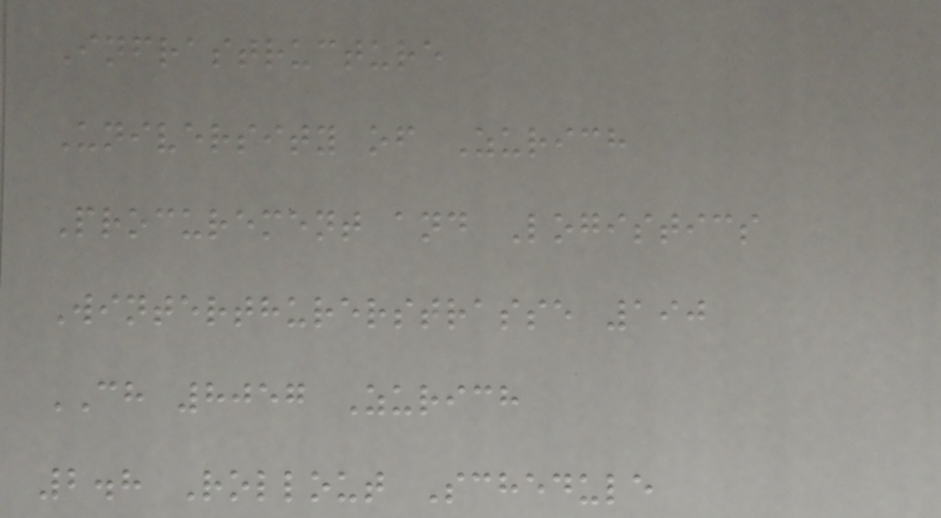Infrastructure
University of Zurich
Procurement and Logistics
Winterthurerstrasse 190
CH 8057 Zurich
2.8 Rollout Schedule
